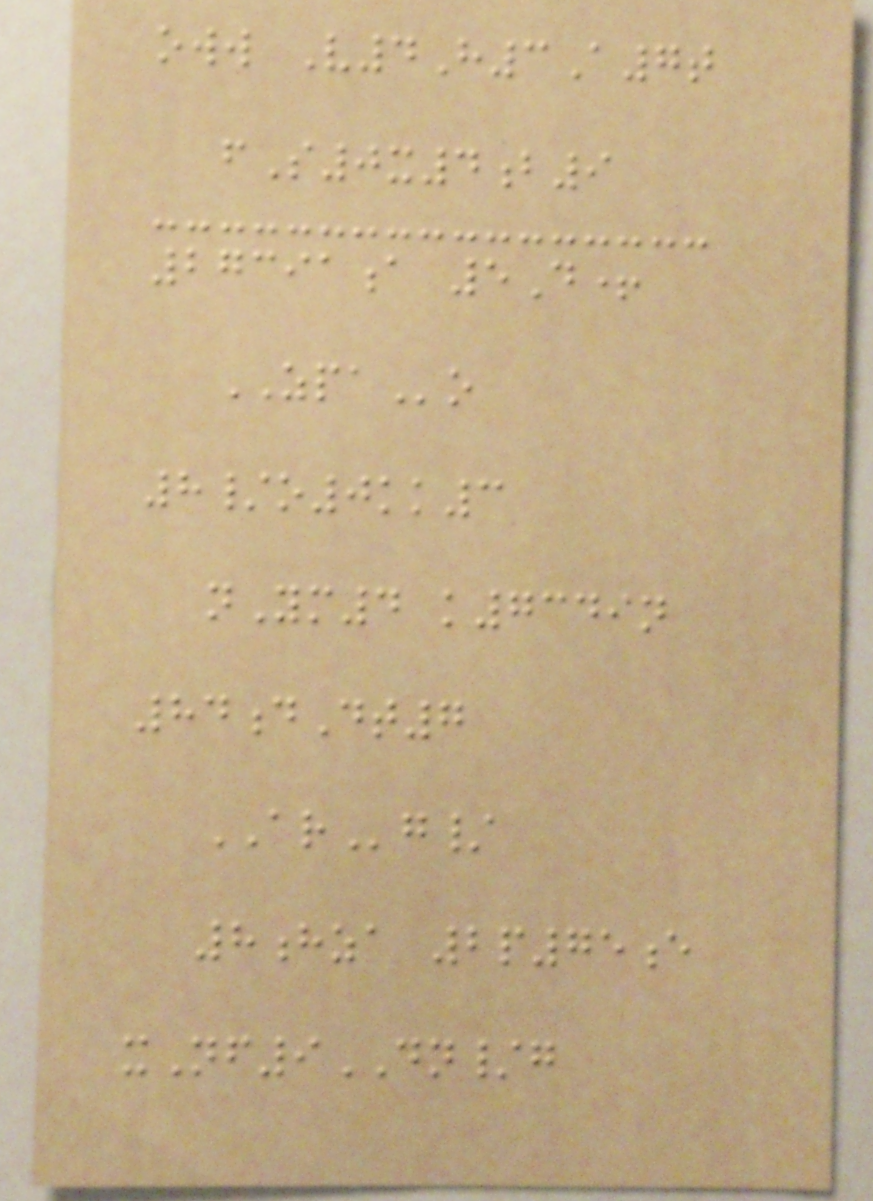oww V4H3A7t
fS0x4b9
27391a 5D+
ZPAo
8/o0kk3
nYm4 k7349n
84dDt7
ARg/
8hza 2p75e
xNf9DN/g
